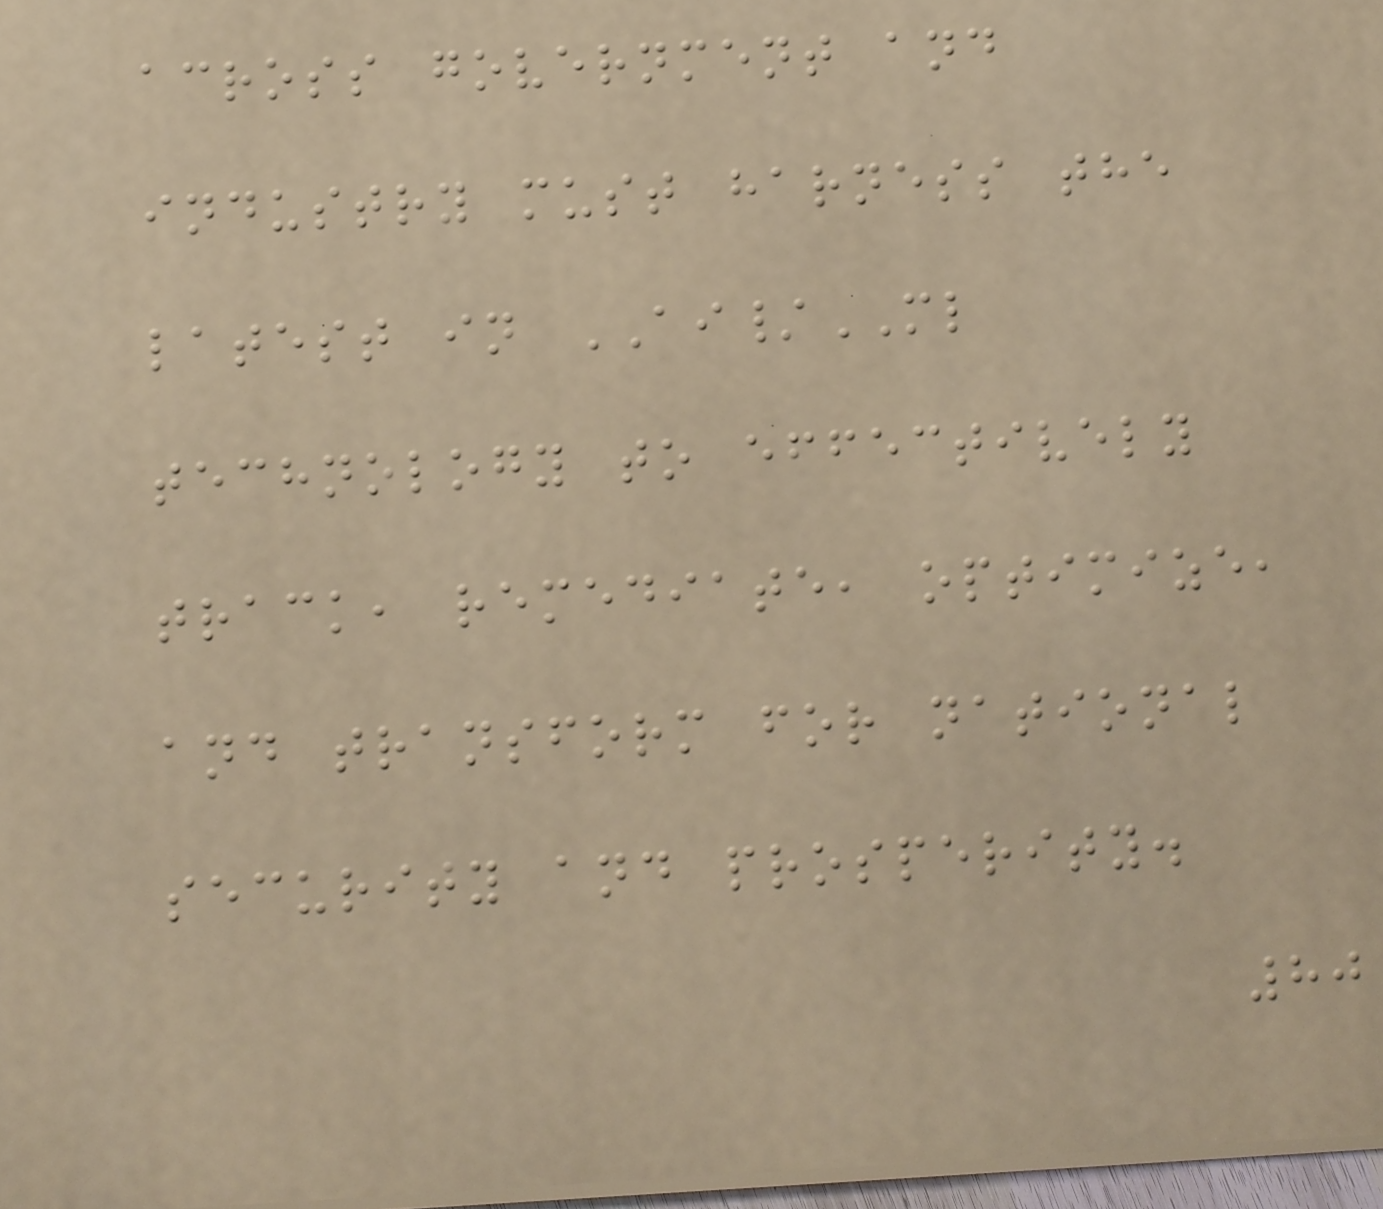across government and
industry must harness the
latest in AI/ML
technology to effectively
track, remediate, optimize,
and transform for national
security and prosperity.
80
